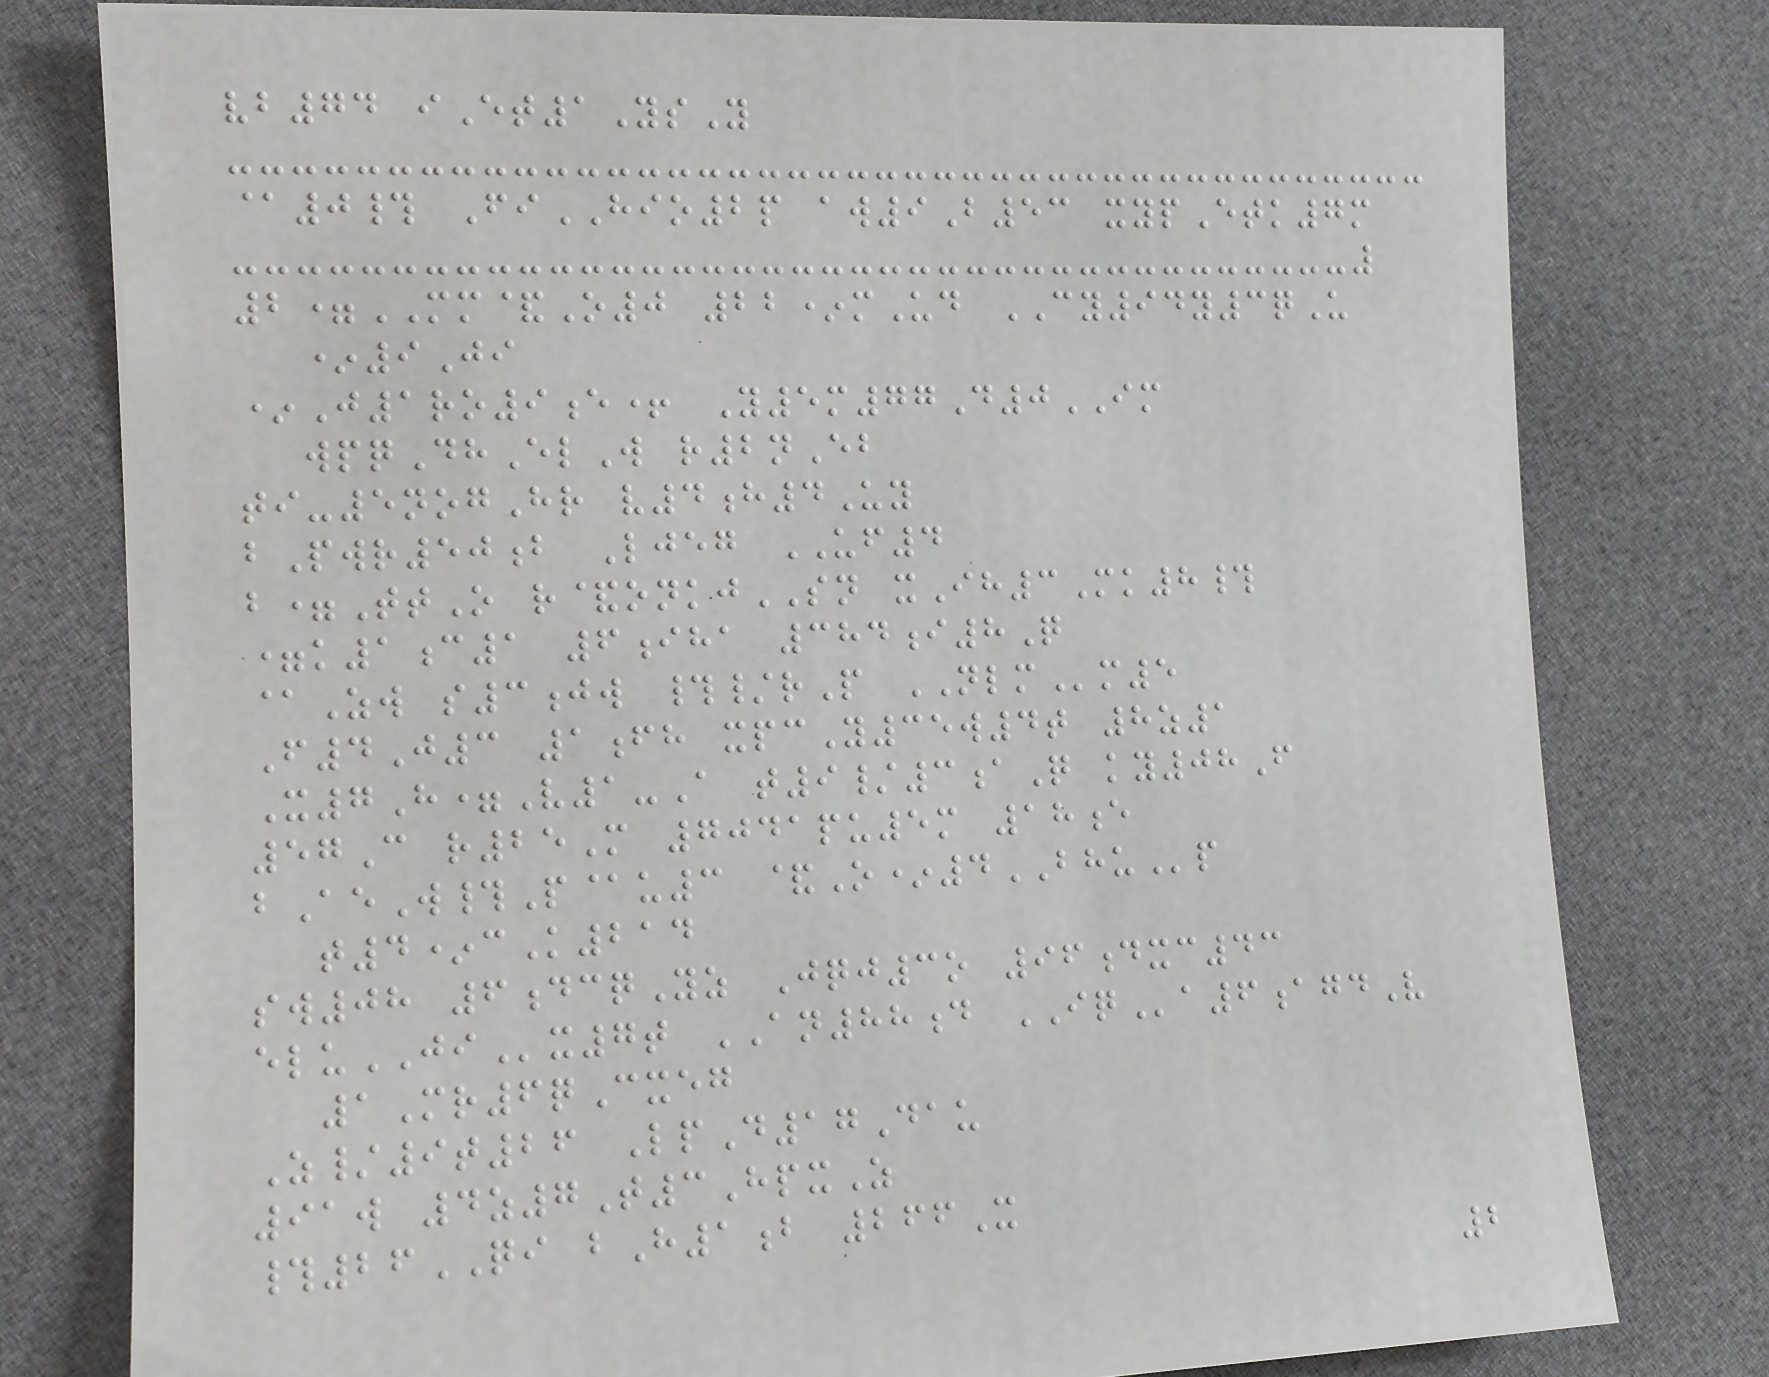vb74 iEt1YsY
@0# FiHIO2p aw9B53 xypEtk7m
2=MM&O0 22*mUd CY94y3qU
*9Ji
*J1ro9e+ Y5m77D0IM
wpqDhElW r2nEb
ti-5nogHr v4h4Uy
bPwr50b Ljeg UF4
b=TtO r&onkjSN xIh3Mk8#
=k1c1 6iha 384i8Q
@Zw s3jw #/rP NLMm5
F4J3 1fh xpcY35w4t 8z1
X7H=V1-A t9/3aQ ky08F
57C r25M 7041pu5m 18e
bAeW#P@u3 &O*4BHUp
t4*cK214
sw08 6dcqYz Jqj3o 96dxc43
eluJIx7t AN88d IQa6agdV
1Mr6qCxeg
Z/9t26 LpD17Dau
91w 4z7T3HpxZ
#26QI bH1b 266X
2
